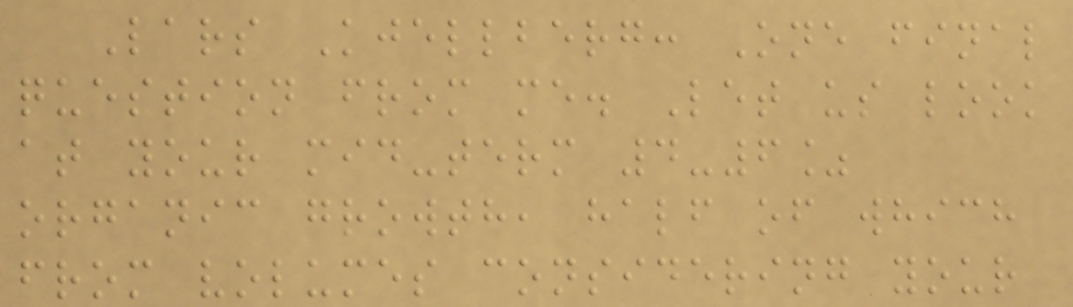Lars Kjellberg: One final
question from me. Let us look
at your mid-term 4-6%
organic growth, half of which
from volumes considering your
